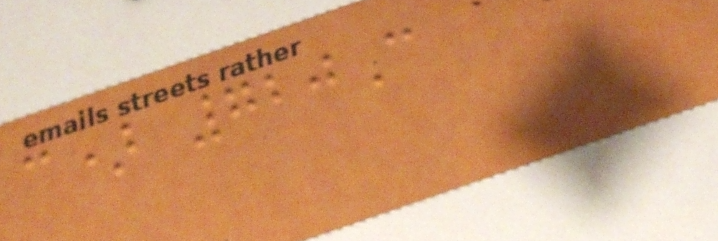c) 720C
